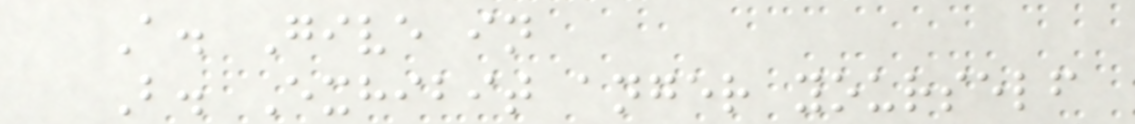A. Give in
B. Exhibit anger yourself
